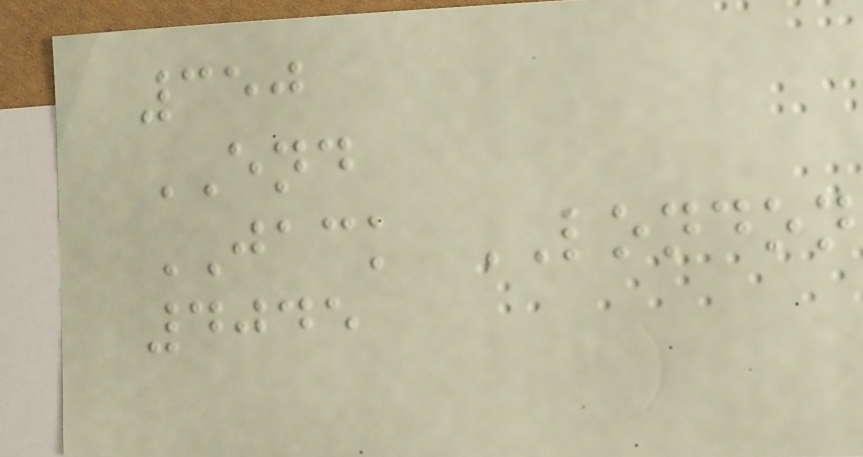350
END
JACK LONDON
4045
